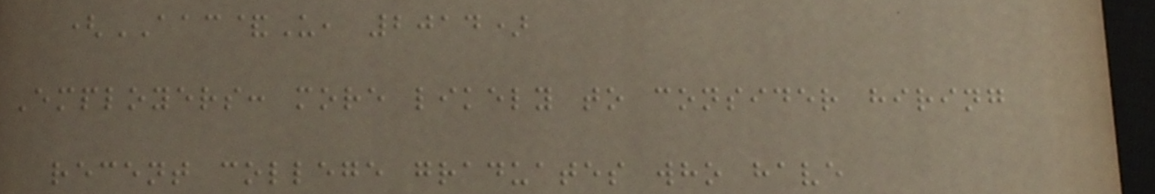(AAC&U, 2014)
Employers: more likely to consider hiring
recent college graduates who have
